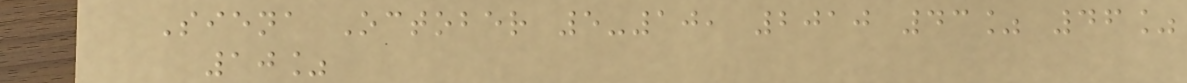Siena October 5-10, 2010 43% 46%
10%
